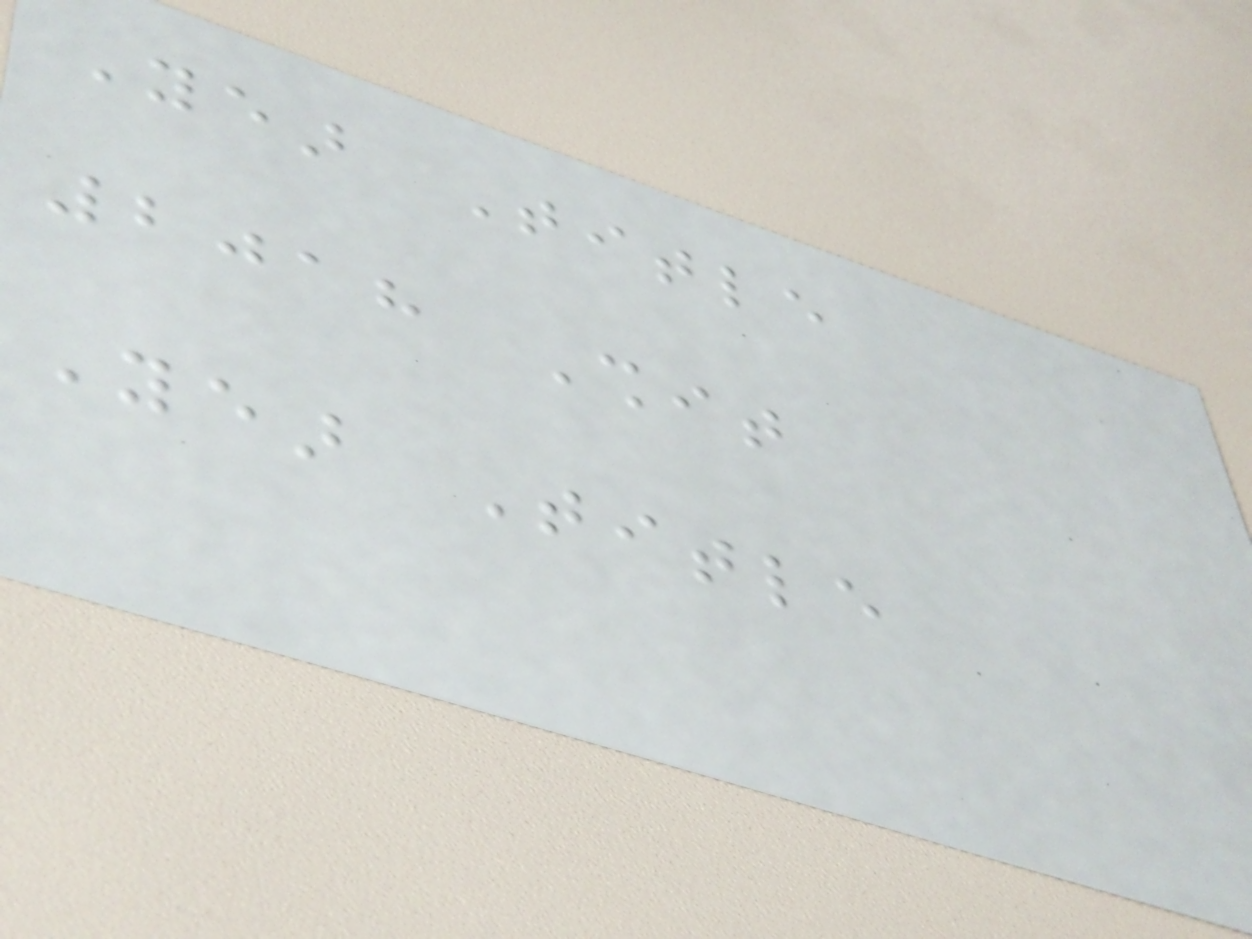Year Title
2018 Shit
Year Title
